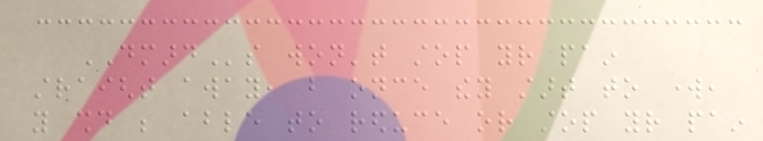DMARDs won't stop your pain
straight away, but once they start to work,
you should be able to reduce or stop your pain
